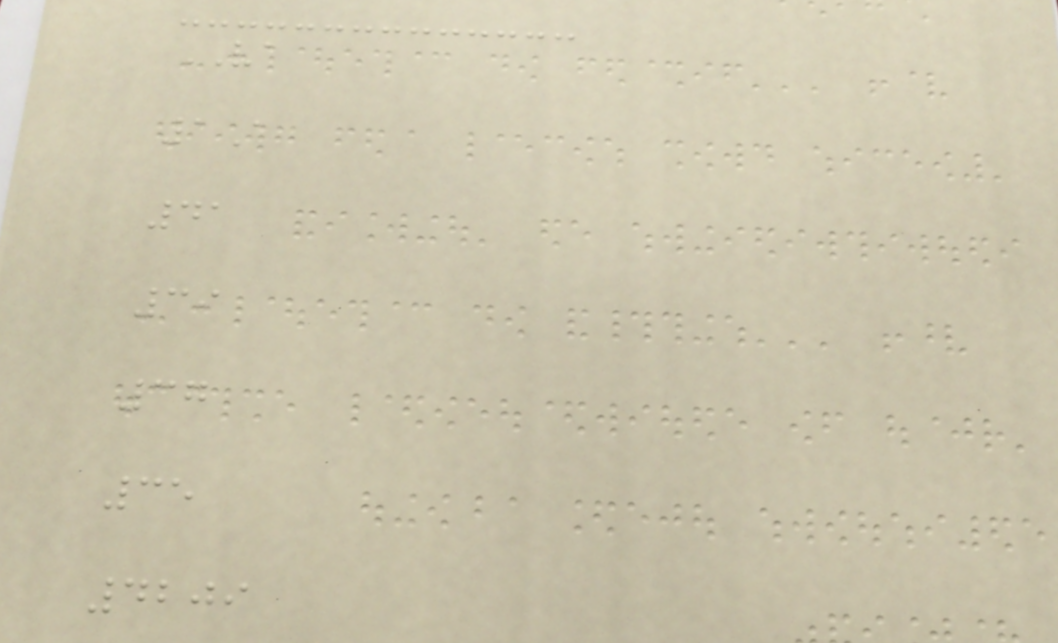VA
1A
41
39
37
35
4209
